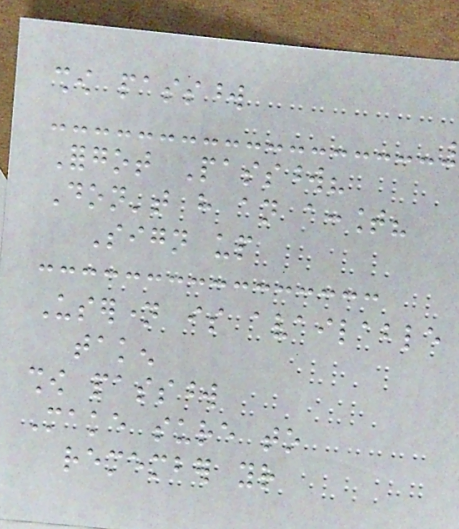show password
Forgot Password?
Don't have an account?
Sign up
Username is available
taken
show password
Make sure to
remember your
